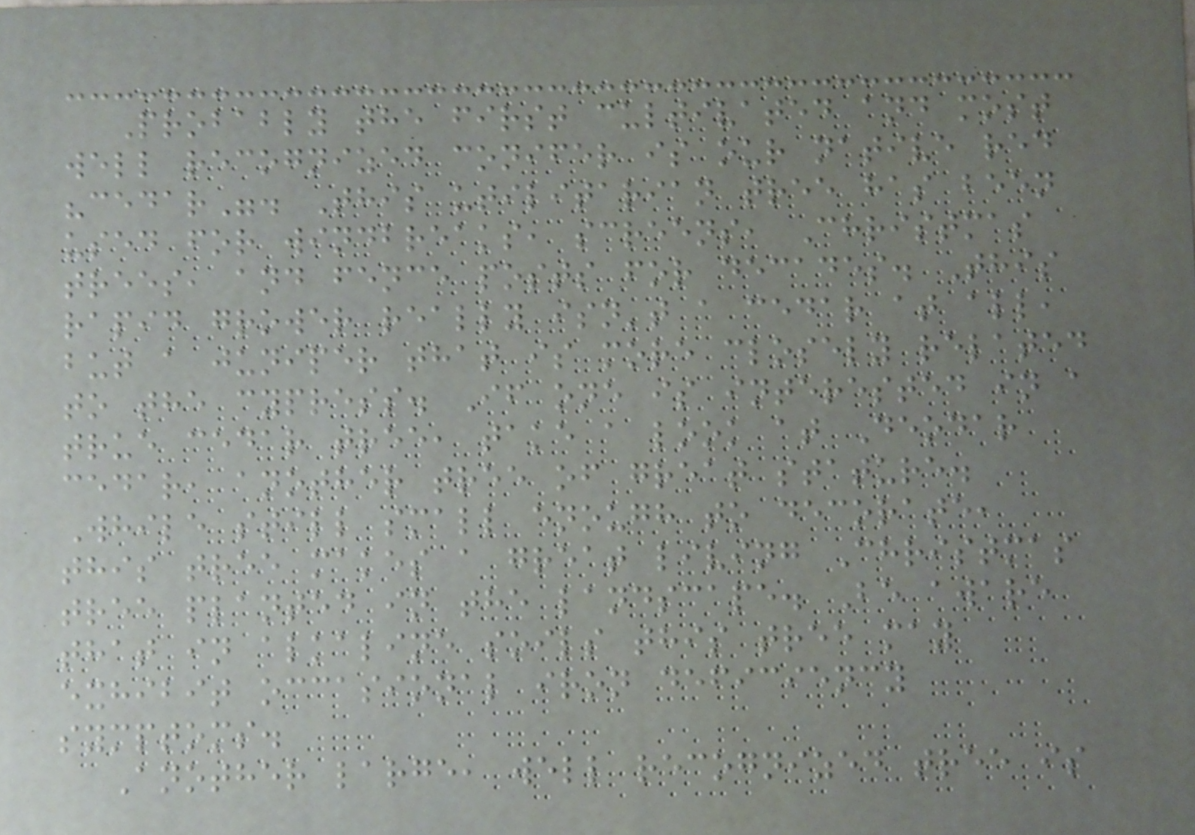Probably the first cultivated and most
well recognized conifer is our native red
"cedar". This utilitarian tree has been
used for windbreaks, screens, Christmas
trees, and fence posts for decades. This
rapid grower really isn't a cedar at all,
but a juniper that is more closely related
to the cypress. If one is interested in a
true cedar tree, take a look at Deodar
cedar, another tree of great stature.
While still small enough to decorate,
this tree makes a great living Christmas
tree planted in the landscape. Be aware
that in alkaline soils this tree may
exhibit occasional iron deficiency
symptoms.
Another large, well recognized tree is
